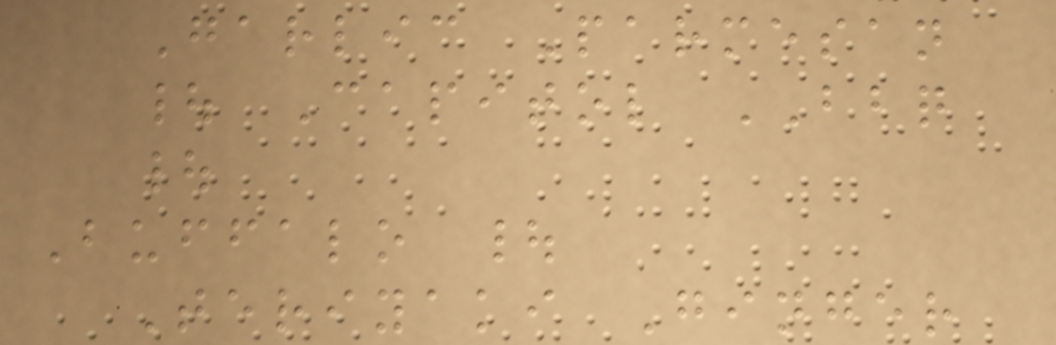Garlic Parmesan
| Capitol BBQ
|
Buffalo |
Teriyaki Ginger
